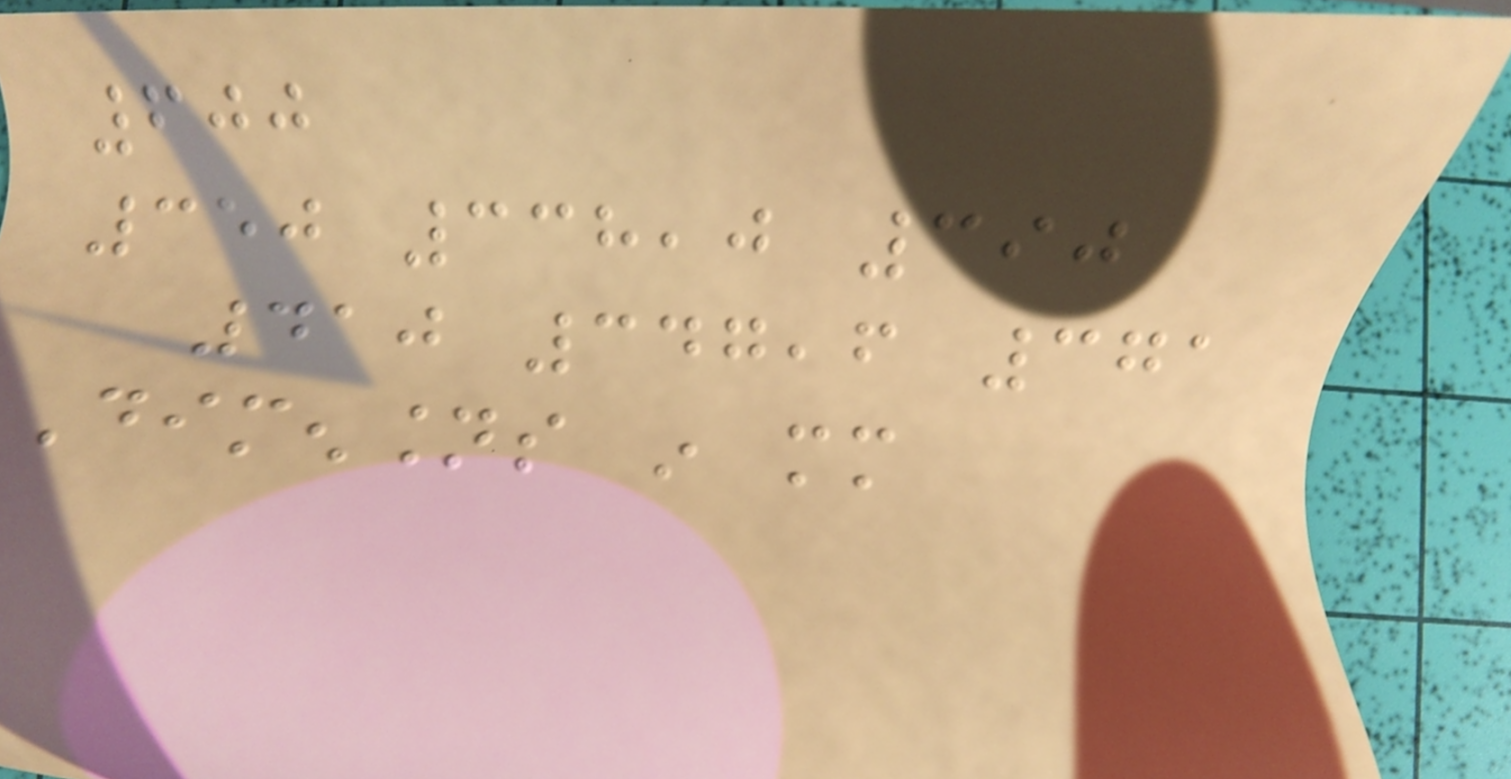600
350 338,0 390
410 347,6 371
Dimensions in mm
